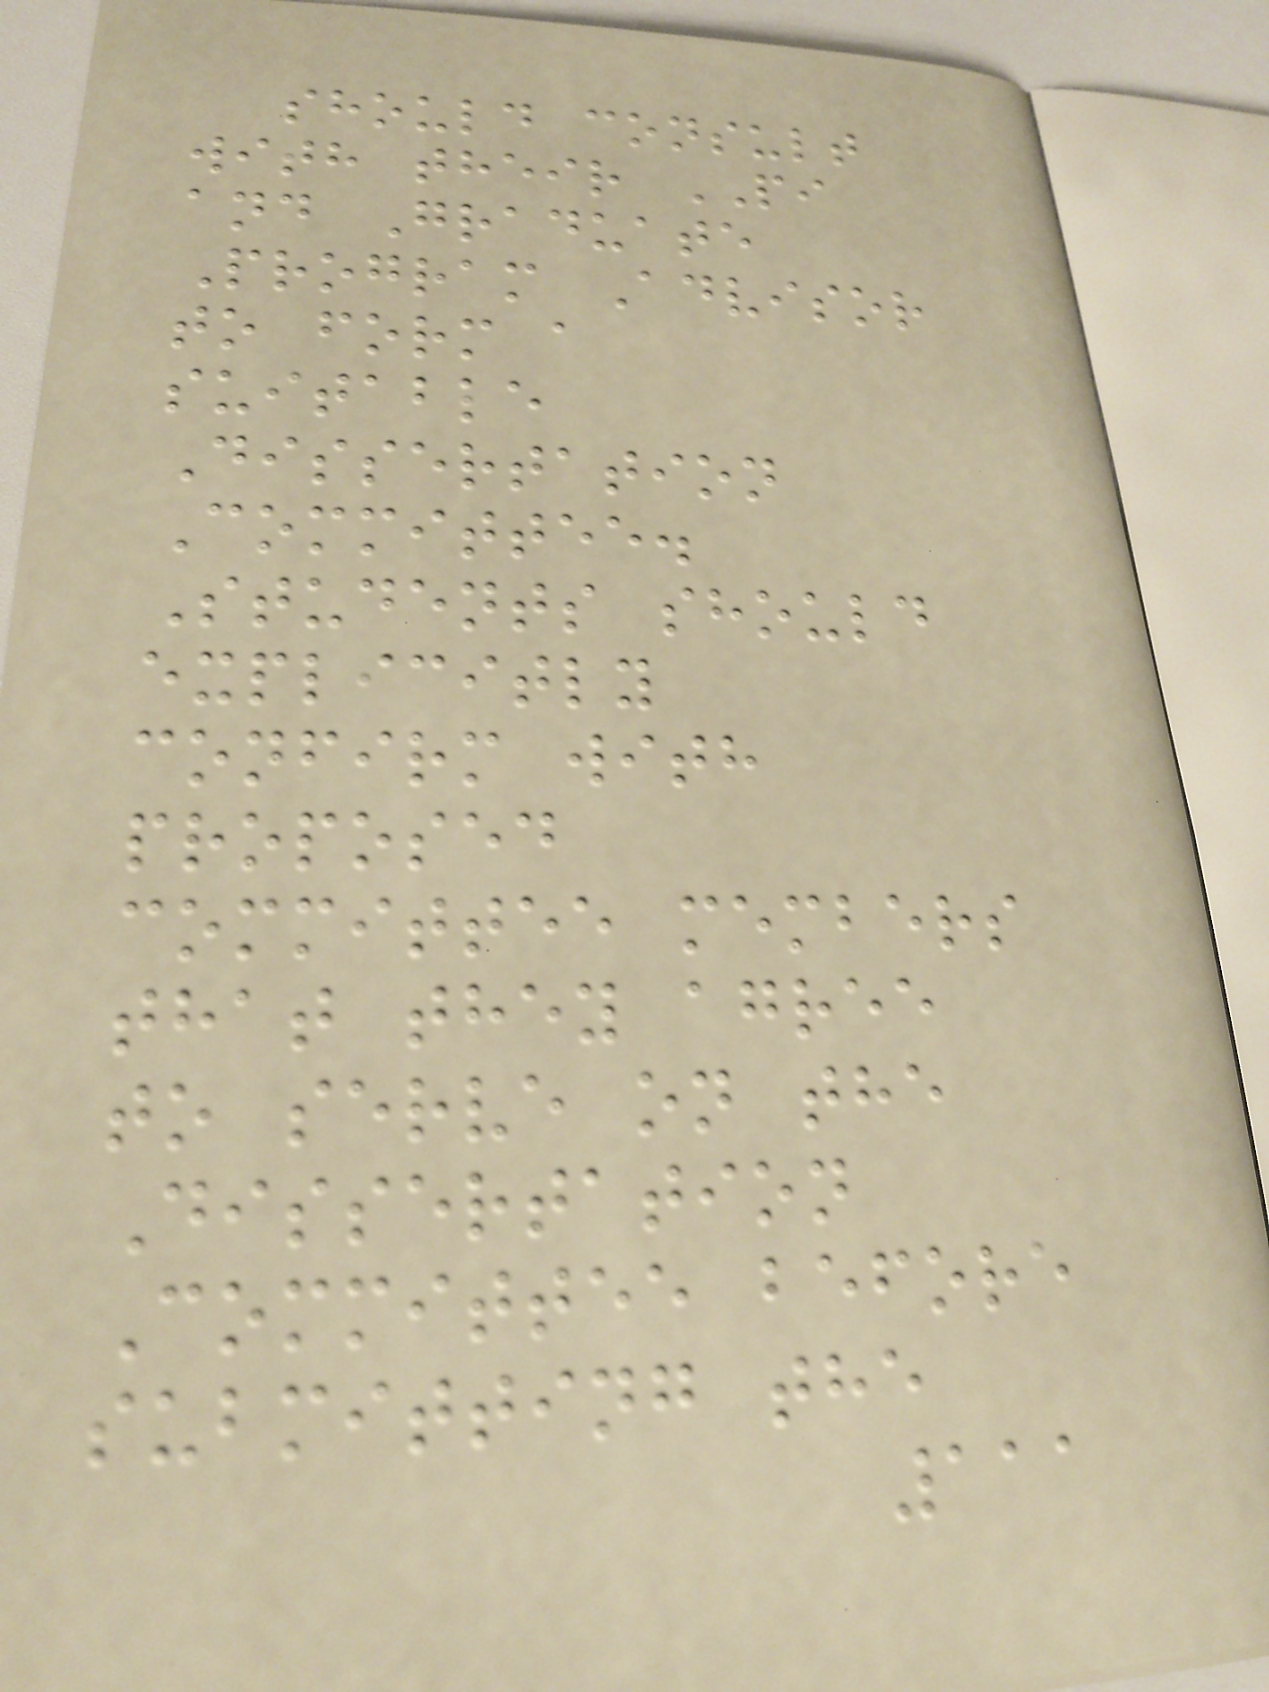should consult
with their PI
and Graduate
Program Advisor
to form a
suitable
Dissertation
Committee.
Students should
explicitly
confirm with
proposed
committee members
that they agree
to serve on the
Dissertation
Committee before
submitting the
111
